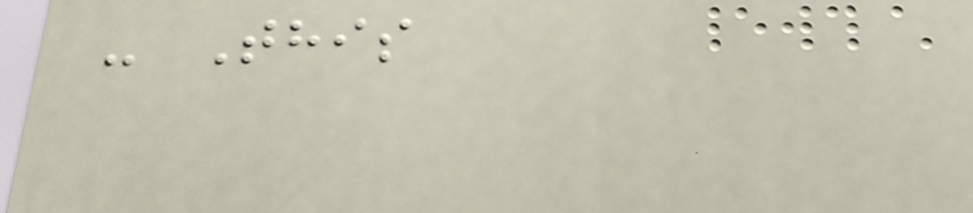- This
